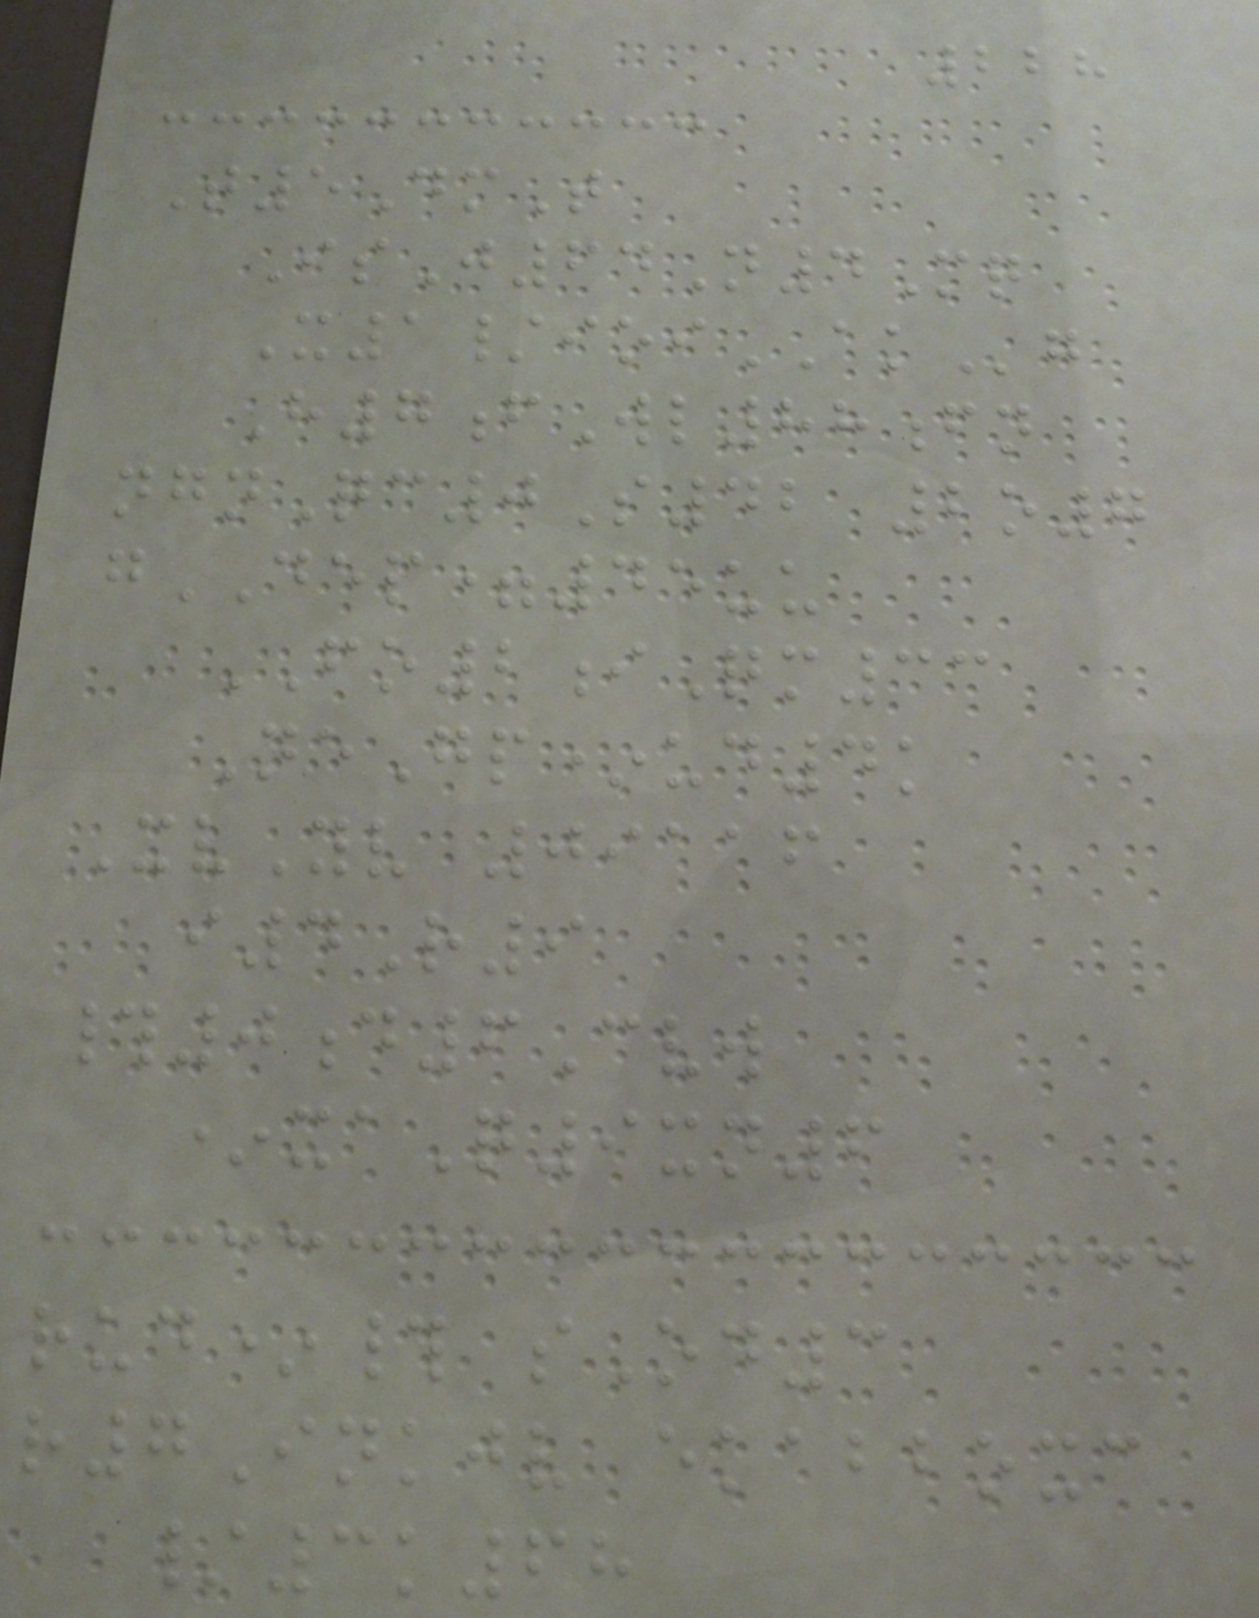228
T5DmT
IsJ64N4Mq
X1/ioiAKg
H7fWl88fn
ngnQc0S42 2o7
gDEP=45uu
FO2iQm33
NeGp*ud4k
XvYv 09116
i4R9
#0d6Cvw
*xaQ9xn6
rud*# sOd3
r7Inkjv ekabboxc
/3k68
